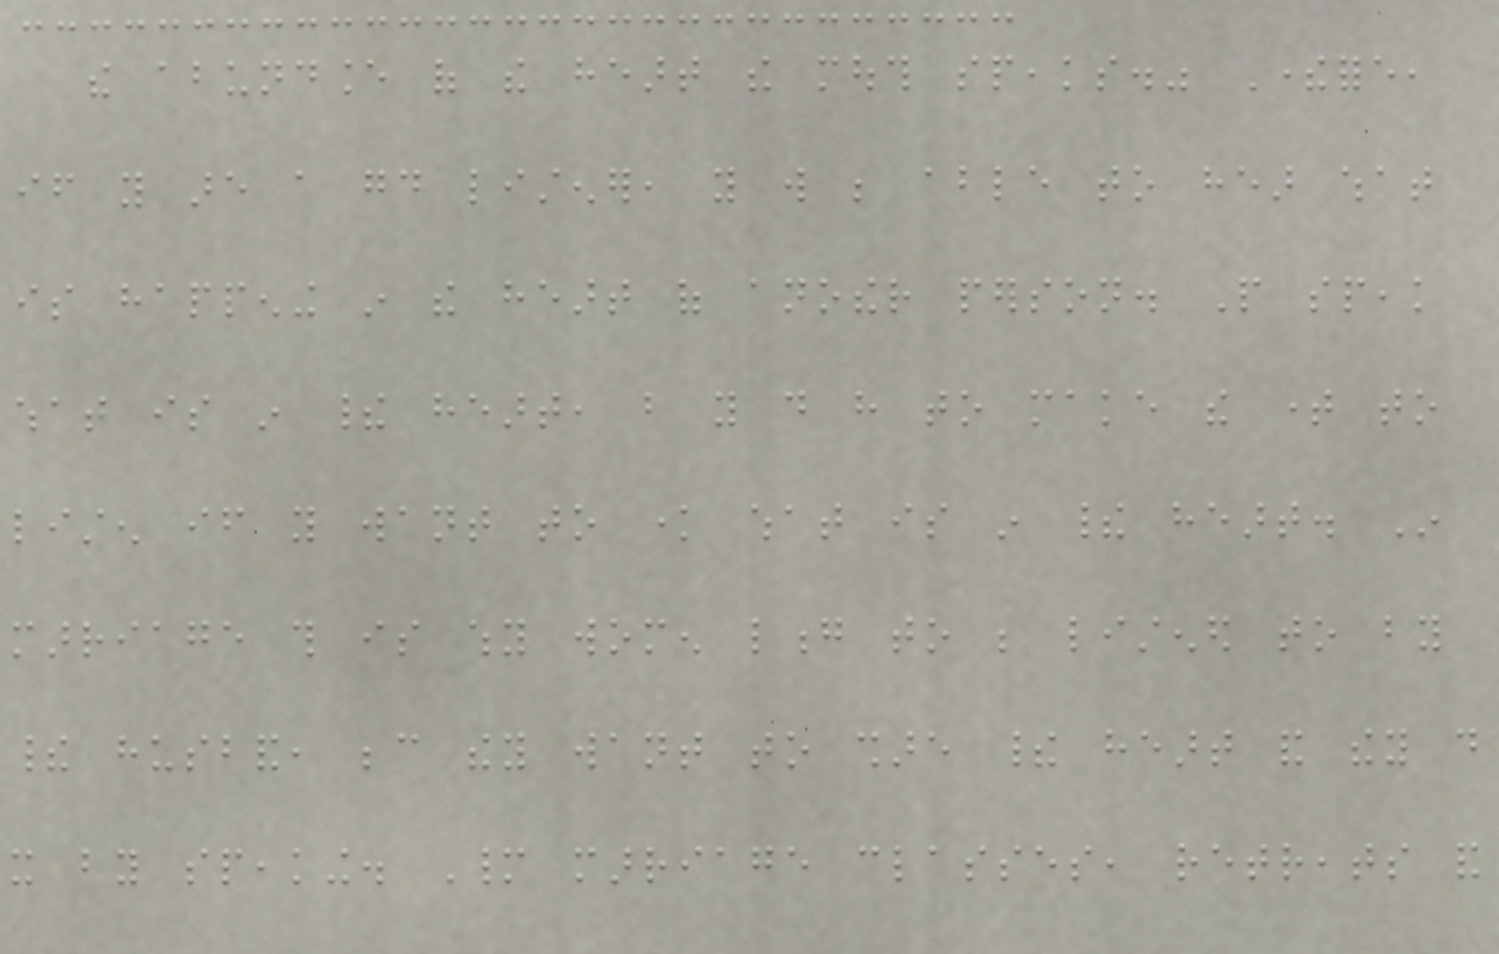the abundance of the heart the mouth speaks." Therefore,
if you are a good listener, you will be able to hear what
is happening in the heart of another person. People speak
what is in their heart, but you do have to make the time to
listen if you want to know what is in their heart. In
marriage this is why women long to be listened to by
their husband, because they want to share their heart and they do
it by speaking. Many marriage classes, retreats and
